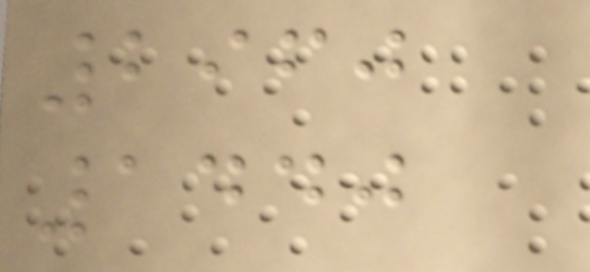2960
1440
